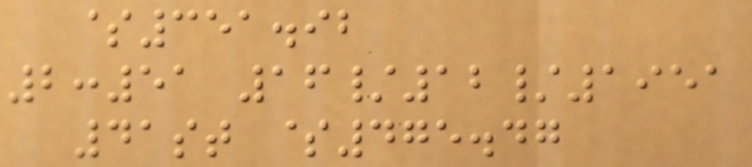$351.92
2:51 16/12/1951
41st $475.47
